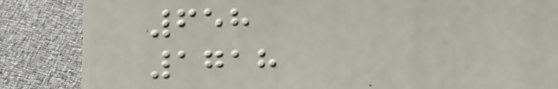658
1718
